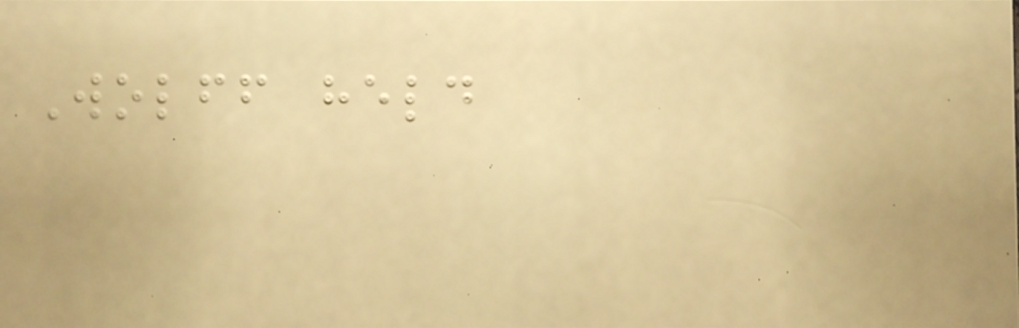Wolff held
